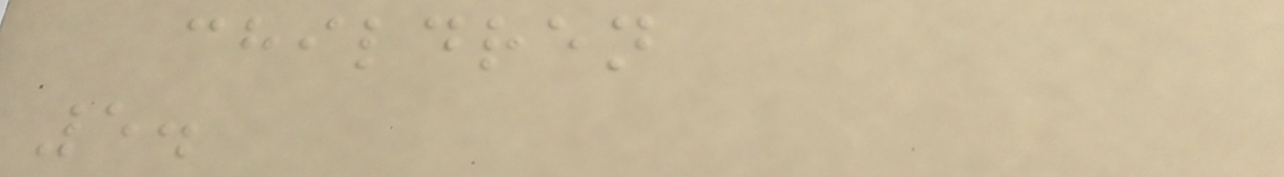children
5.
